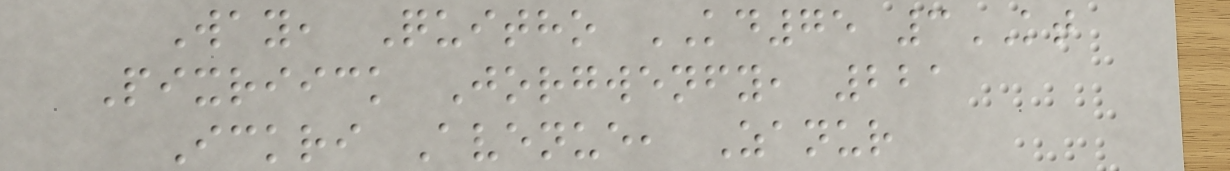Way, Quitho KD75 3KT
Pixriick Jorgwenfy, 221
Ickri Avenue, Zanur
